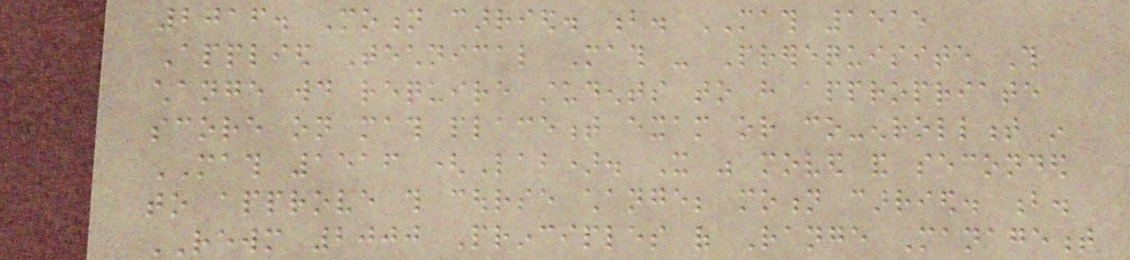2016. Motion carried. b. MATH 1515
Applied Technical Math - Prerequisite This
change would require students to have appropriate
score on math placement exam or co-enrollment in
MATH 1516 (Lab). It was moved and seconded
to approve this course change; motion carried. b.
REWM 2000 Principles of Range Management
